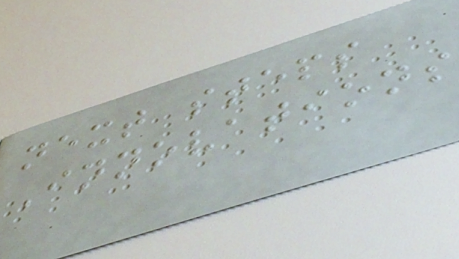next steps
Innovations
